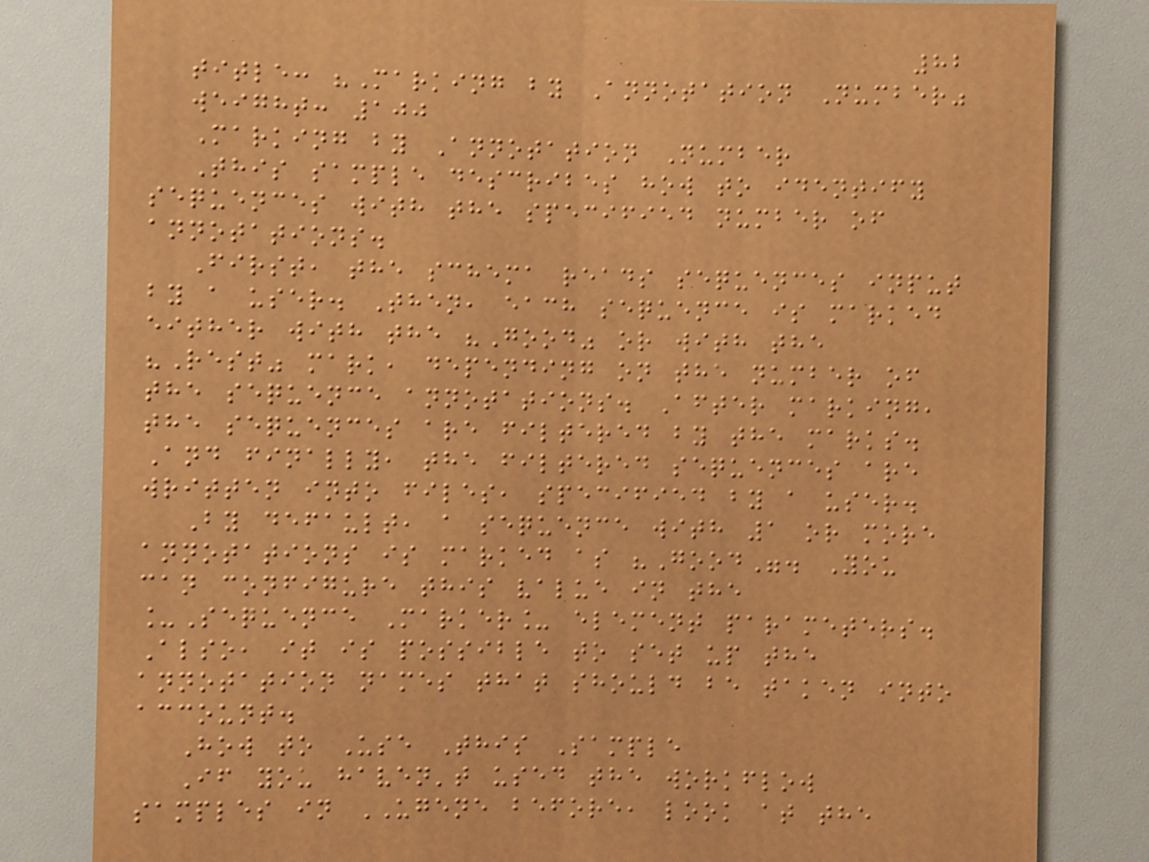82
title: "Marking by Annotation Number"
weight: 100
Marking by Annotation Number
This sample describes how to identify
sequences with the specified number of
annotations.
First, the schema reads sequences input
by a user. Then, each sequence is marked
either with the "Good" or with the
"Rest" mark, depending on the number of
the sequence annotations. After marking,
the sequences are filtered by the marks.
And finally, the filtered sequences are
written into files, specified by a user.
By default, a sequence with 1 or more
annotations is marked as "Good". You
can configure this value in the
_Sequence Marker_ element parameters.
Also, it is possible to set up the
annotation names that should be taken into
account.
How to Use This Sample
If you haven't used the workflow
samples in UGENE before, look at the
